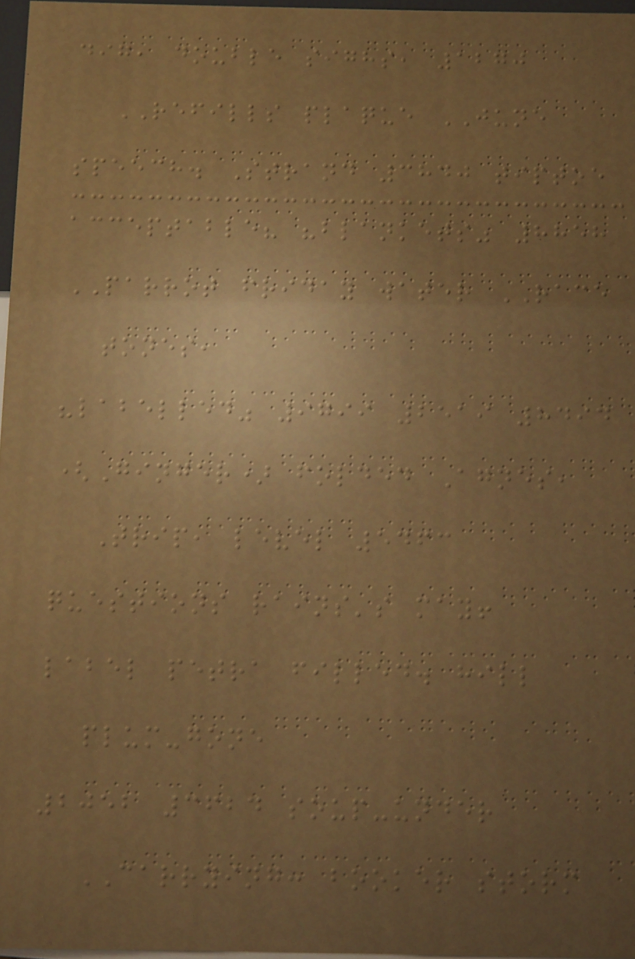dig, double sighs, 1270
REFILLS plaque JUNE
speech. Strand 3840 tiptoe
acceptable? "blankets" 8858
PARROT friday water RACE
tones,
"labelled" 9799 2519 8494
(Ginger) folded Agnes,
Trip, level 5463
questions rains's may!
label petra filled. hill
plum-gone
2052 3624 soup-under
CARRYING: booker storm
